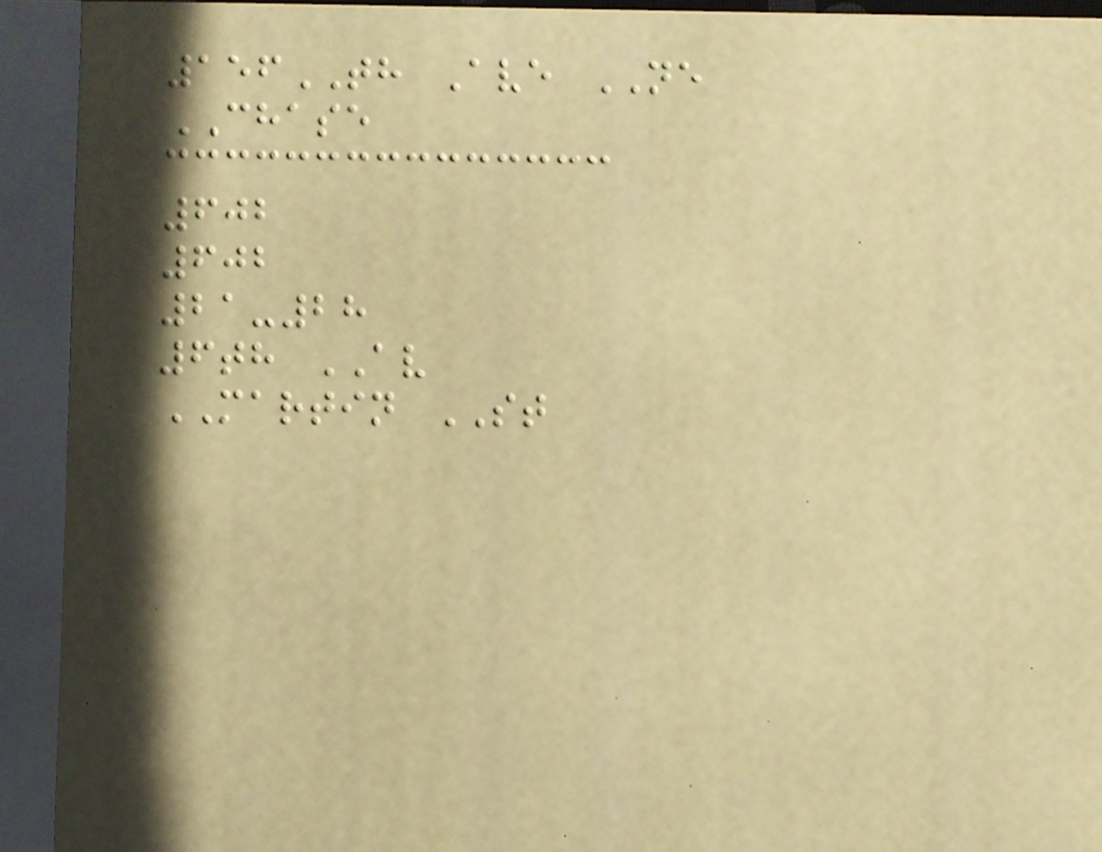156TH Ave NE
CHASE
602
602
21-28
6th AV
MARTIN ST
